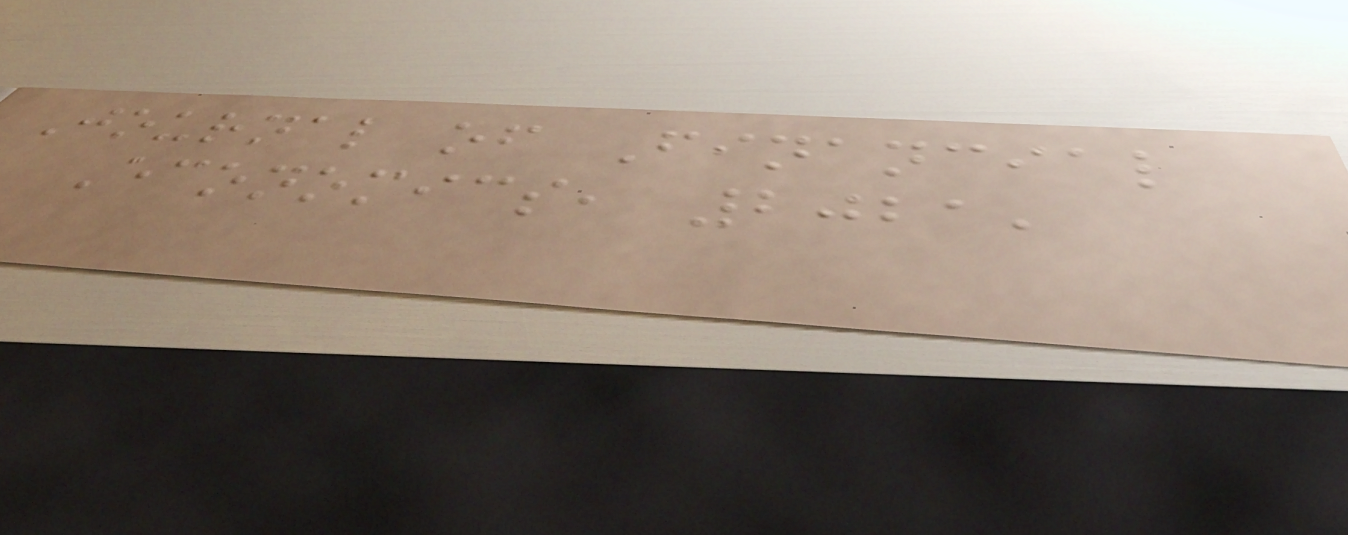Journal of Financial
Economics, 2021,
